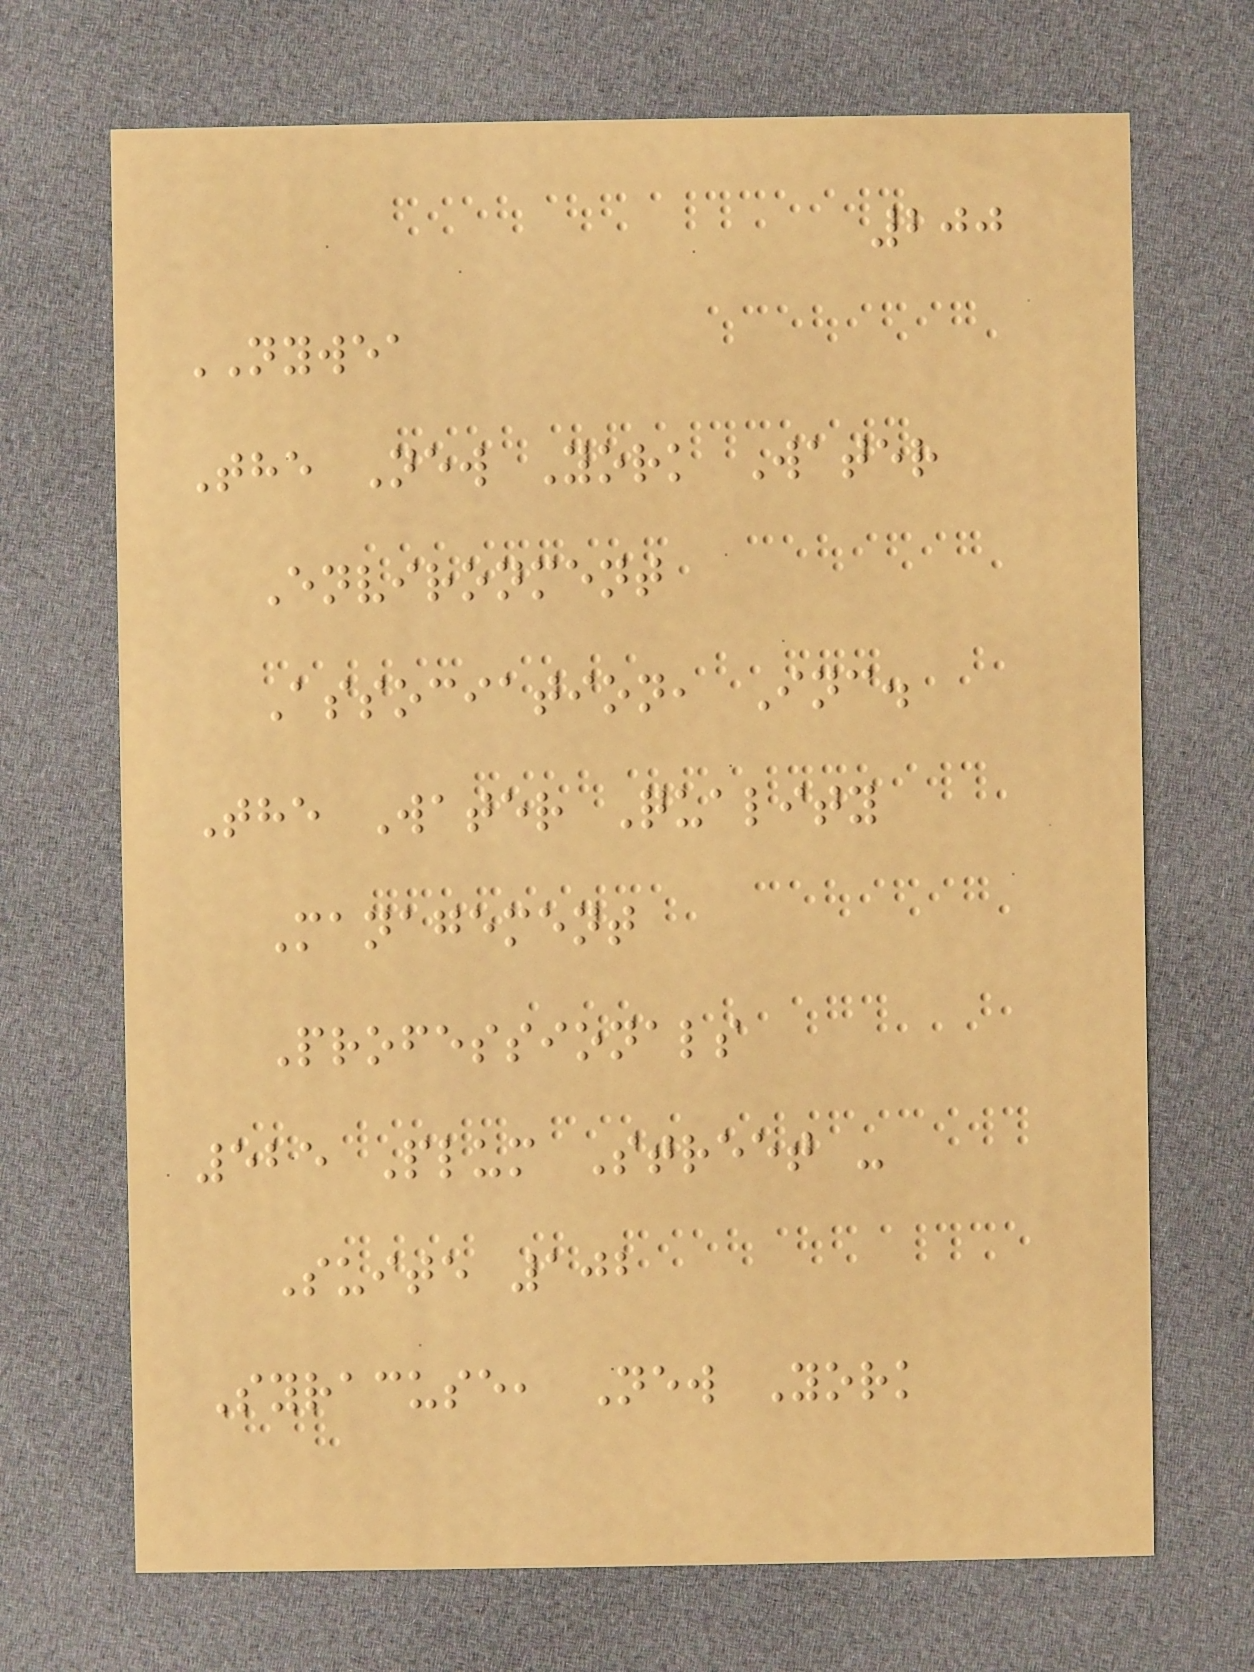200
NYWEA
The New York Water
Environment
Association, Inc.
The Water Quality
Management
Professionals
525 Plum Street -
Suite 102
Syracuse, New York
